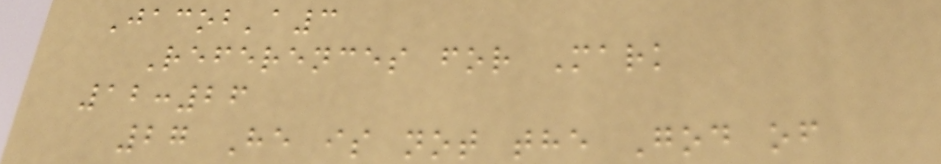Jacob'a3
References for Mark
12:26
27 He is not the God of
